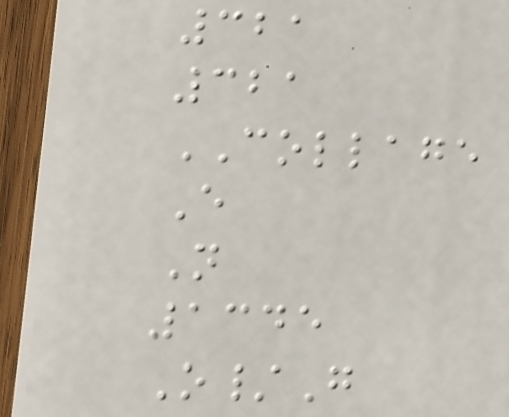321
321
COLLAGE
E
N
1345
O/G
